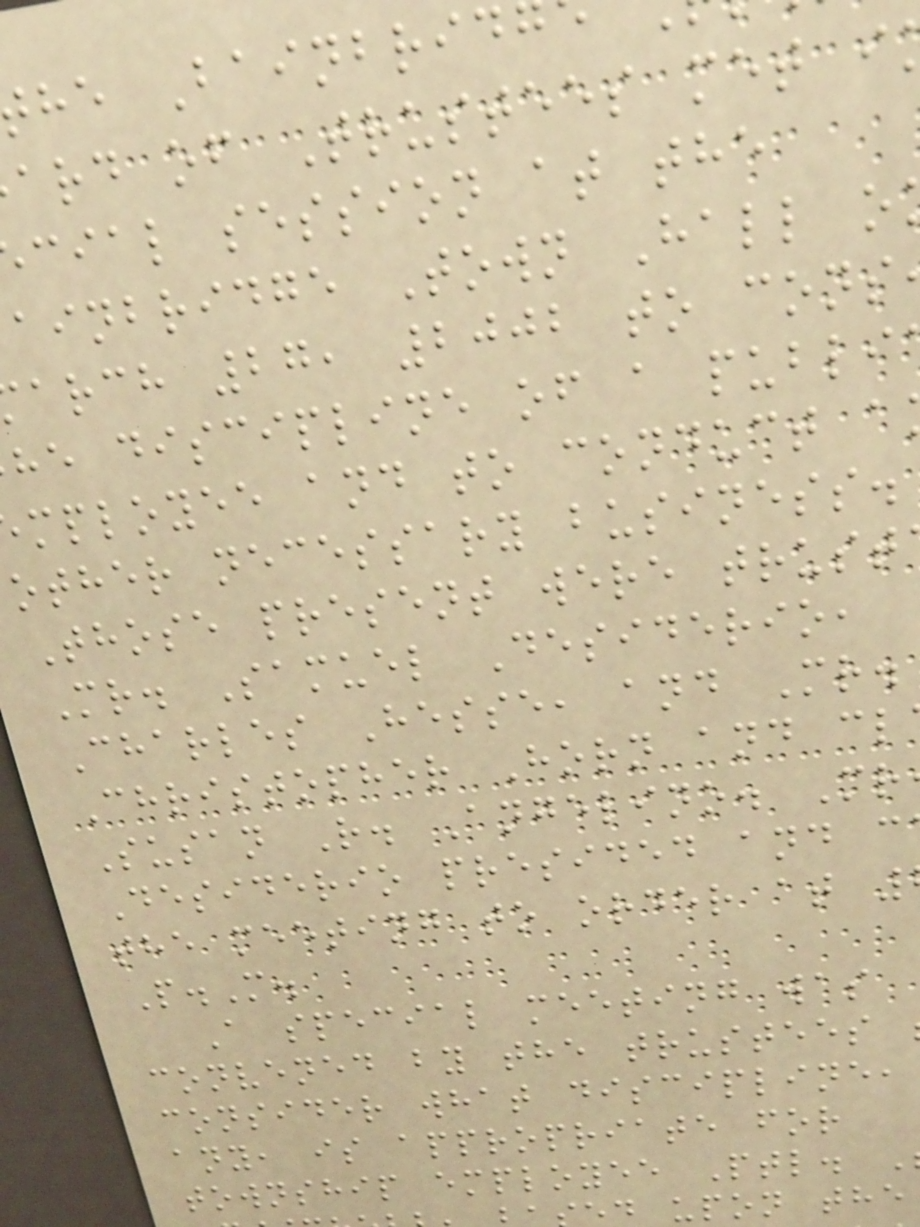he Bainbrid
ard of Trustees met i
cial session at the
ainbridge Town Hall o
arch 27, 2002 to cons
he discipline of a publi
mployee and to conduct a
other necessary business.
Those present were trust
Mr. Samuel Desiderio,
Charles Hesse, and Mr.
Christopher Horn and cl
Susan R. Angelino. Mr
Desiderio presided and c
the meeting to order at
P.M.
A special meeting was
convened by the trustees
consider what discipline,
any, is appropriate for
township employee Ptl.
upon the
